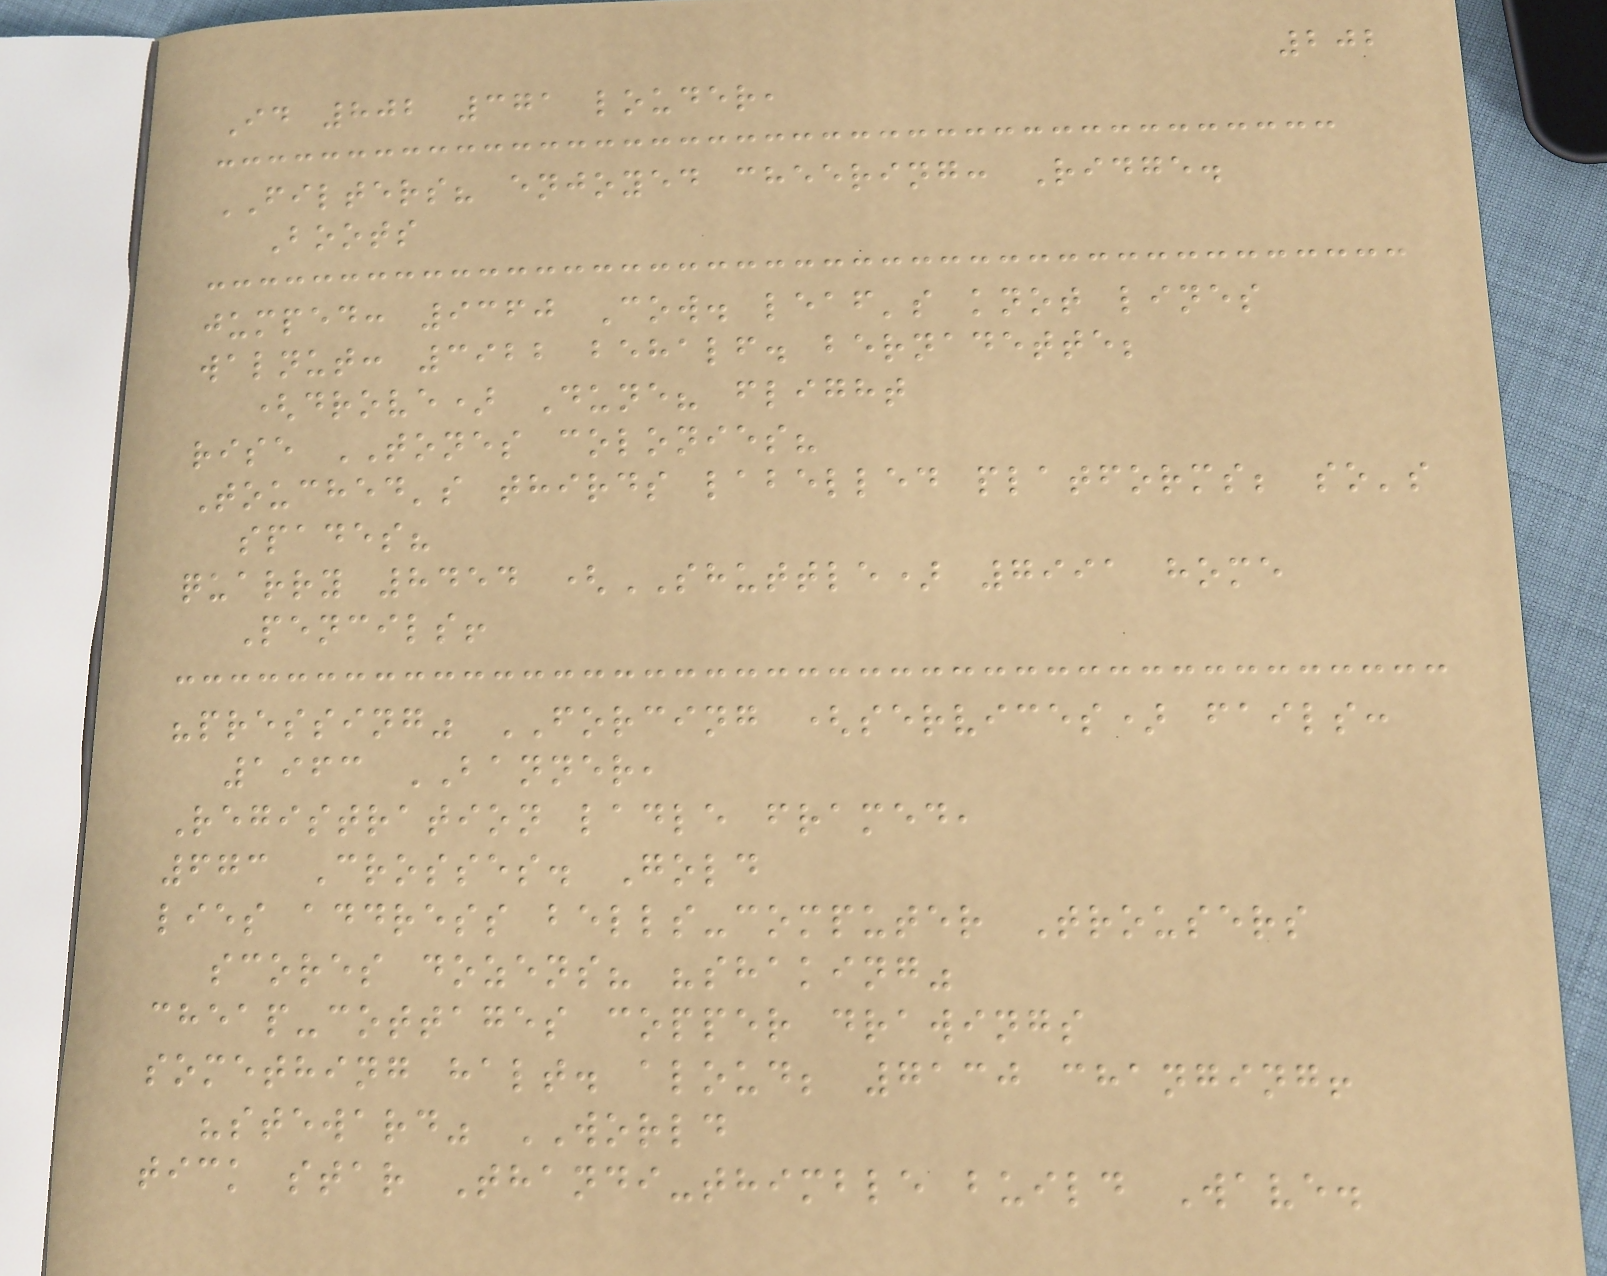202
Id 802 371 louder,
FILTERS? enjoyed cheering: Ridge.
Boots
jumped: 9360 Cow. leaf's knot lines
walnut: 3922 behalf. bernadette;
(drove) Dune? flight
rise TONES colonies?
Touched's thirds labelled platforms; so's
spades?
quarry 8454 (SHUTTLE) 7991 home
Pencils!
"pressing" FORCING (services) fails:
1963 BANNER,
Registration ladle framed,
673 Crosses. Gold
lies address bells-computer Trousers
scores dozens? "shaking"
cheap-cottages copper drawings
something halt. aloud; 7130 changing!
"steward" WORLD
tick star Thandi-thimble build Wave.
